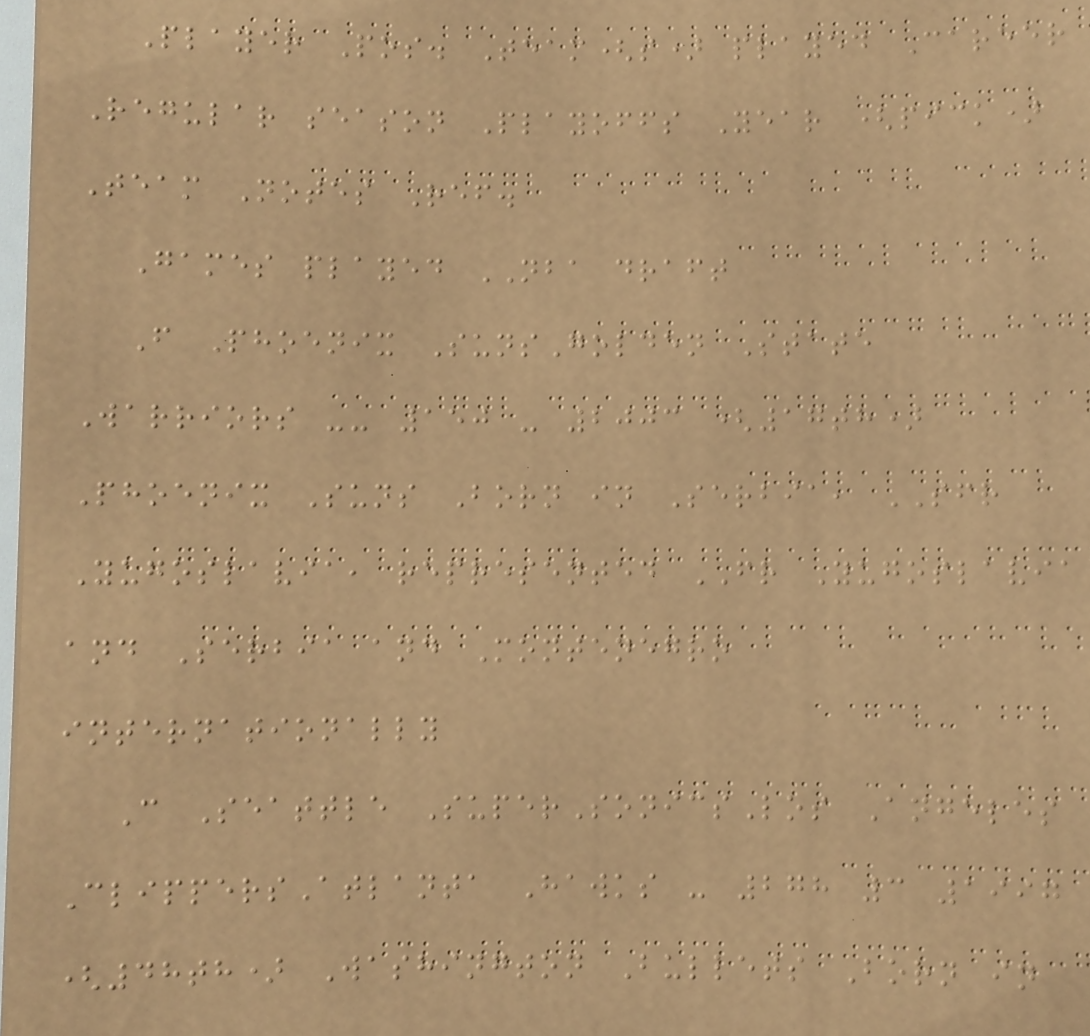Player Pos. Team(s) played Career
Regular season Playoffs Year (pick)
Team Notes Ref.
Games played NBA draft
F Phoenix SunsGolden State
Warriors -- 150 - 2003 (17th)
Phoenix Suns Born in Serbia, SFR
Yugoslavia, represented FR Yugoslavia
and Serbia and Montenegro
internationally
C Seattle SuperSonicsLos Angeles
ClippersAtlanta Hawks - 278 3 1997
(48th) Washington Bullets Born in
